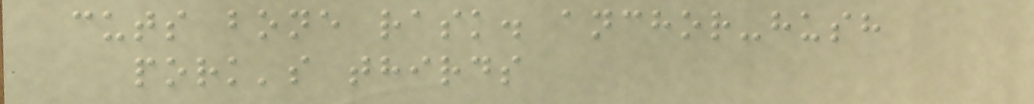cuts bone rask. anchor-hush
pork's thirds
